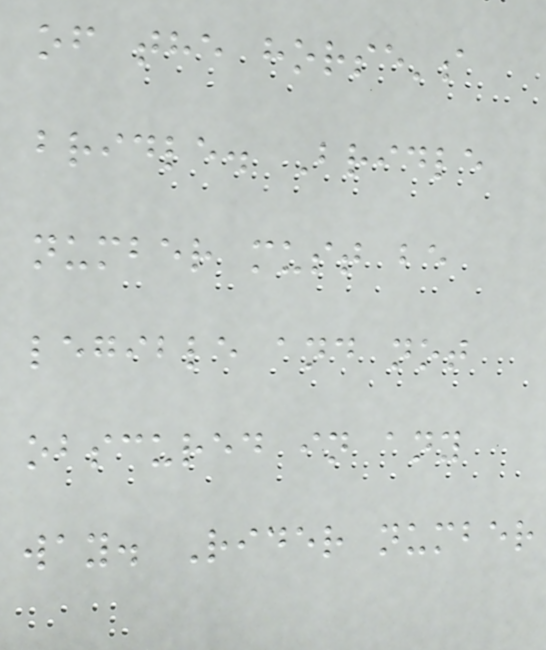of the horse's
bridle. Bridle
number must be
legible and not
obscured in any
way. Rider number
